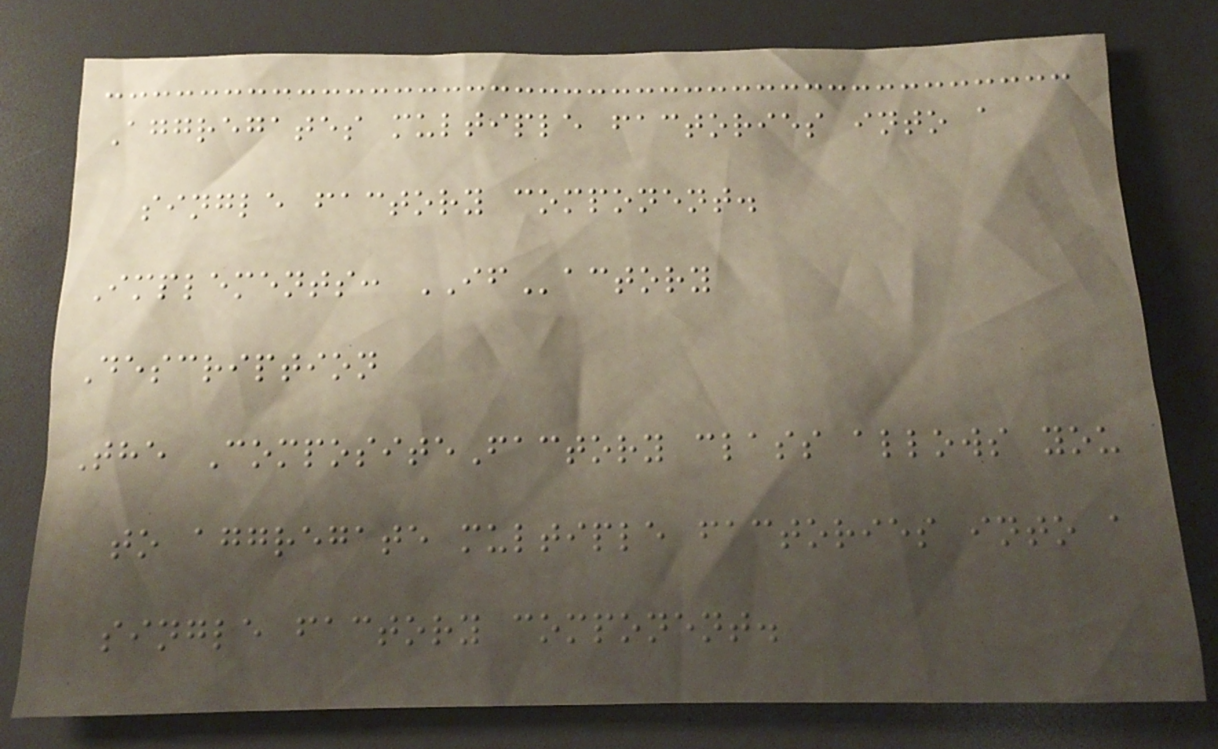Aggregates multiple factories into a
single factory component.
Implements: IFactory
Description
The CompositeFactory class allows you
to aggregate multiple factories into a
single factory component.
